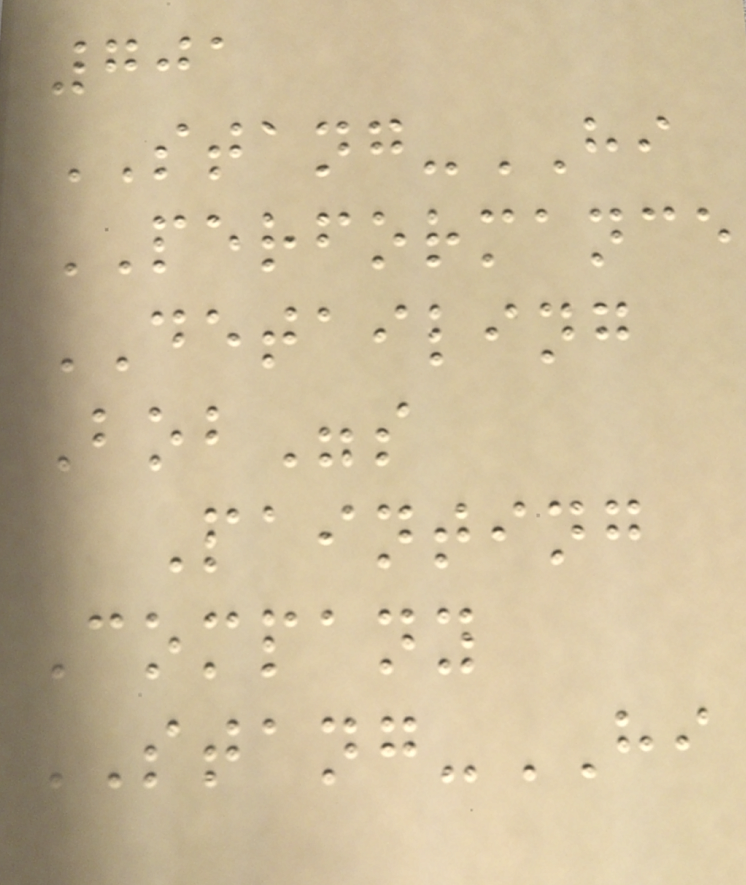701
STANG-HI
PERFORMANCE
DETAILING
Bob"s
Painting
Company
STANG-HI
